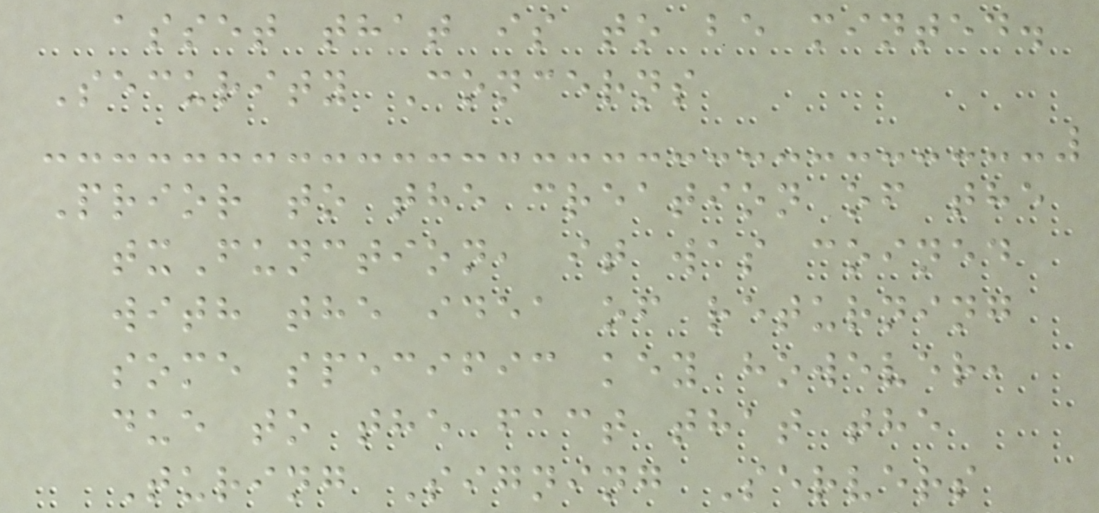asset that is to be minted.
Security Concerns
Prior to the creation of the
txFunction, it was coined
with the idea of returning
some specific key however,
due to the fact that the
Turing Signing Servers
